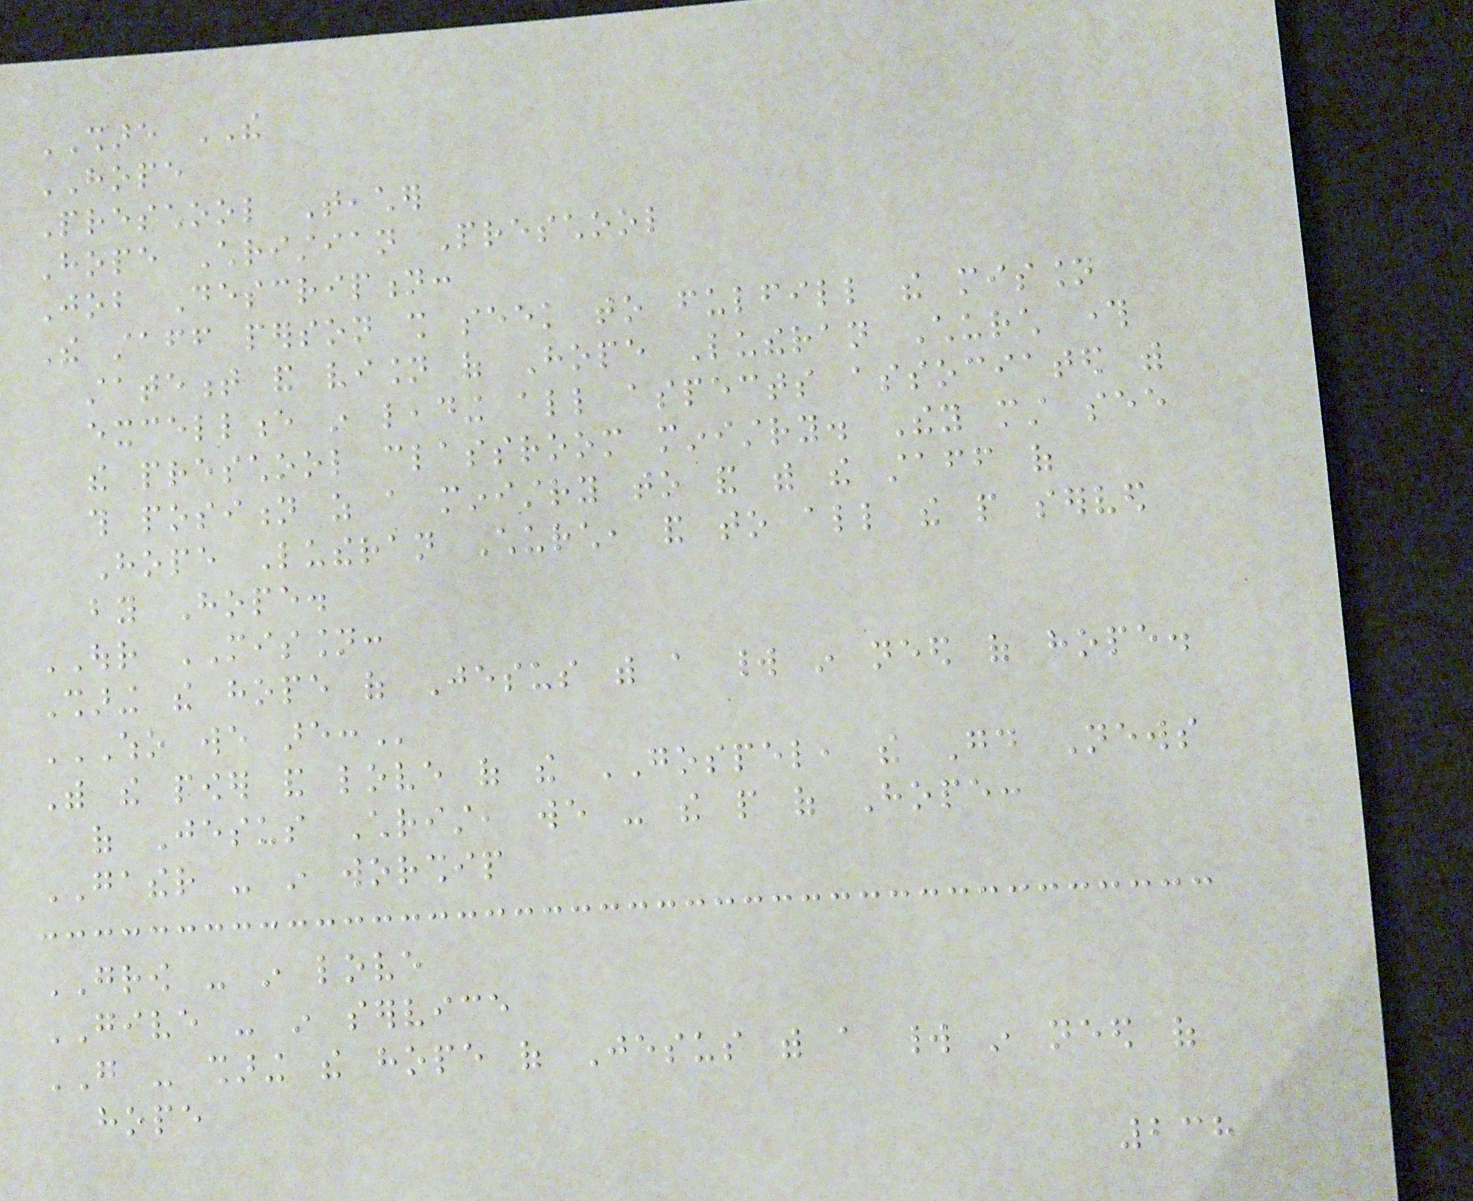SHARE THE
HOPE
Preschool Teacher
Hope Christian Preschool
Job Description:
The staff person shall seek to fulfill the mission
statement and vision of Hope Lutheran Church through
excellence in leading all aspects associated with
the preschool classroom ministry. They must see
this position as a ministry to and with the staff of
Hope Lutheran Church, and to all the people served
by Hope.
OUR MISSION:
Sharing the hope of Jesus with a world in need of hope.
WHO WE ARE:
With the power and love of the GOSPEL, the Good News
of Jesus Christ, we - the people of Hope:
GATHER - in worship
GROW - in love
GIVE - in service
GO - sharing the hope of Jesus with a world in need of
hope
238
